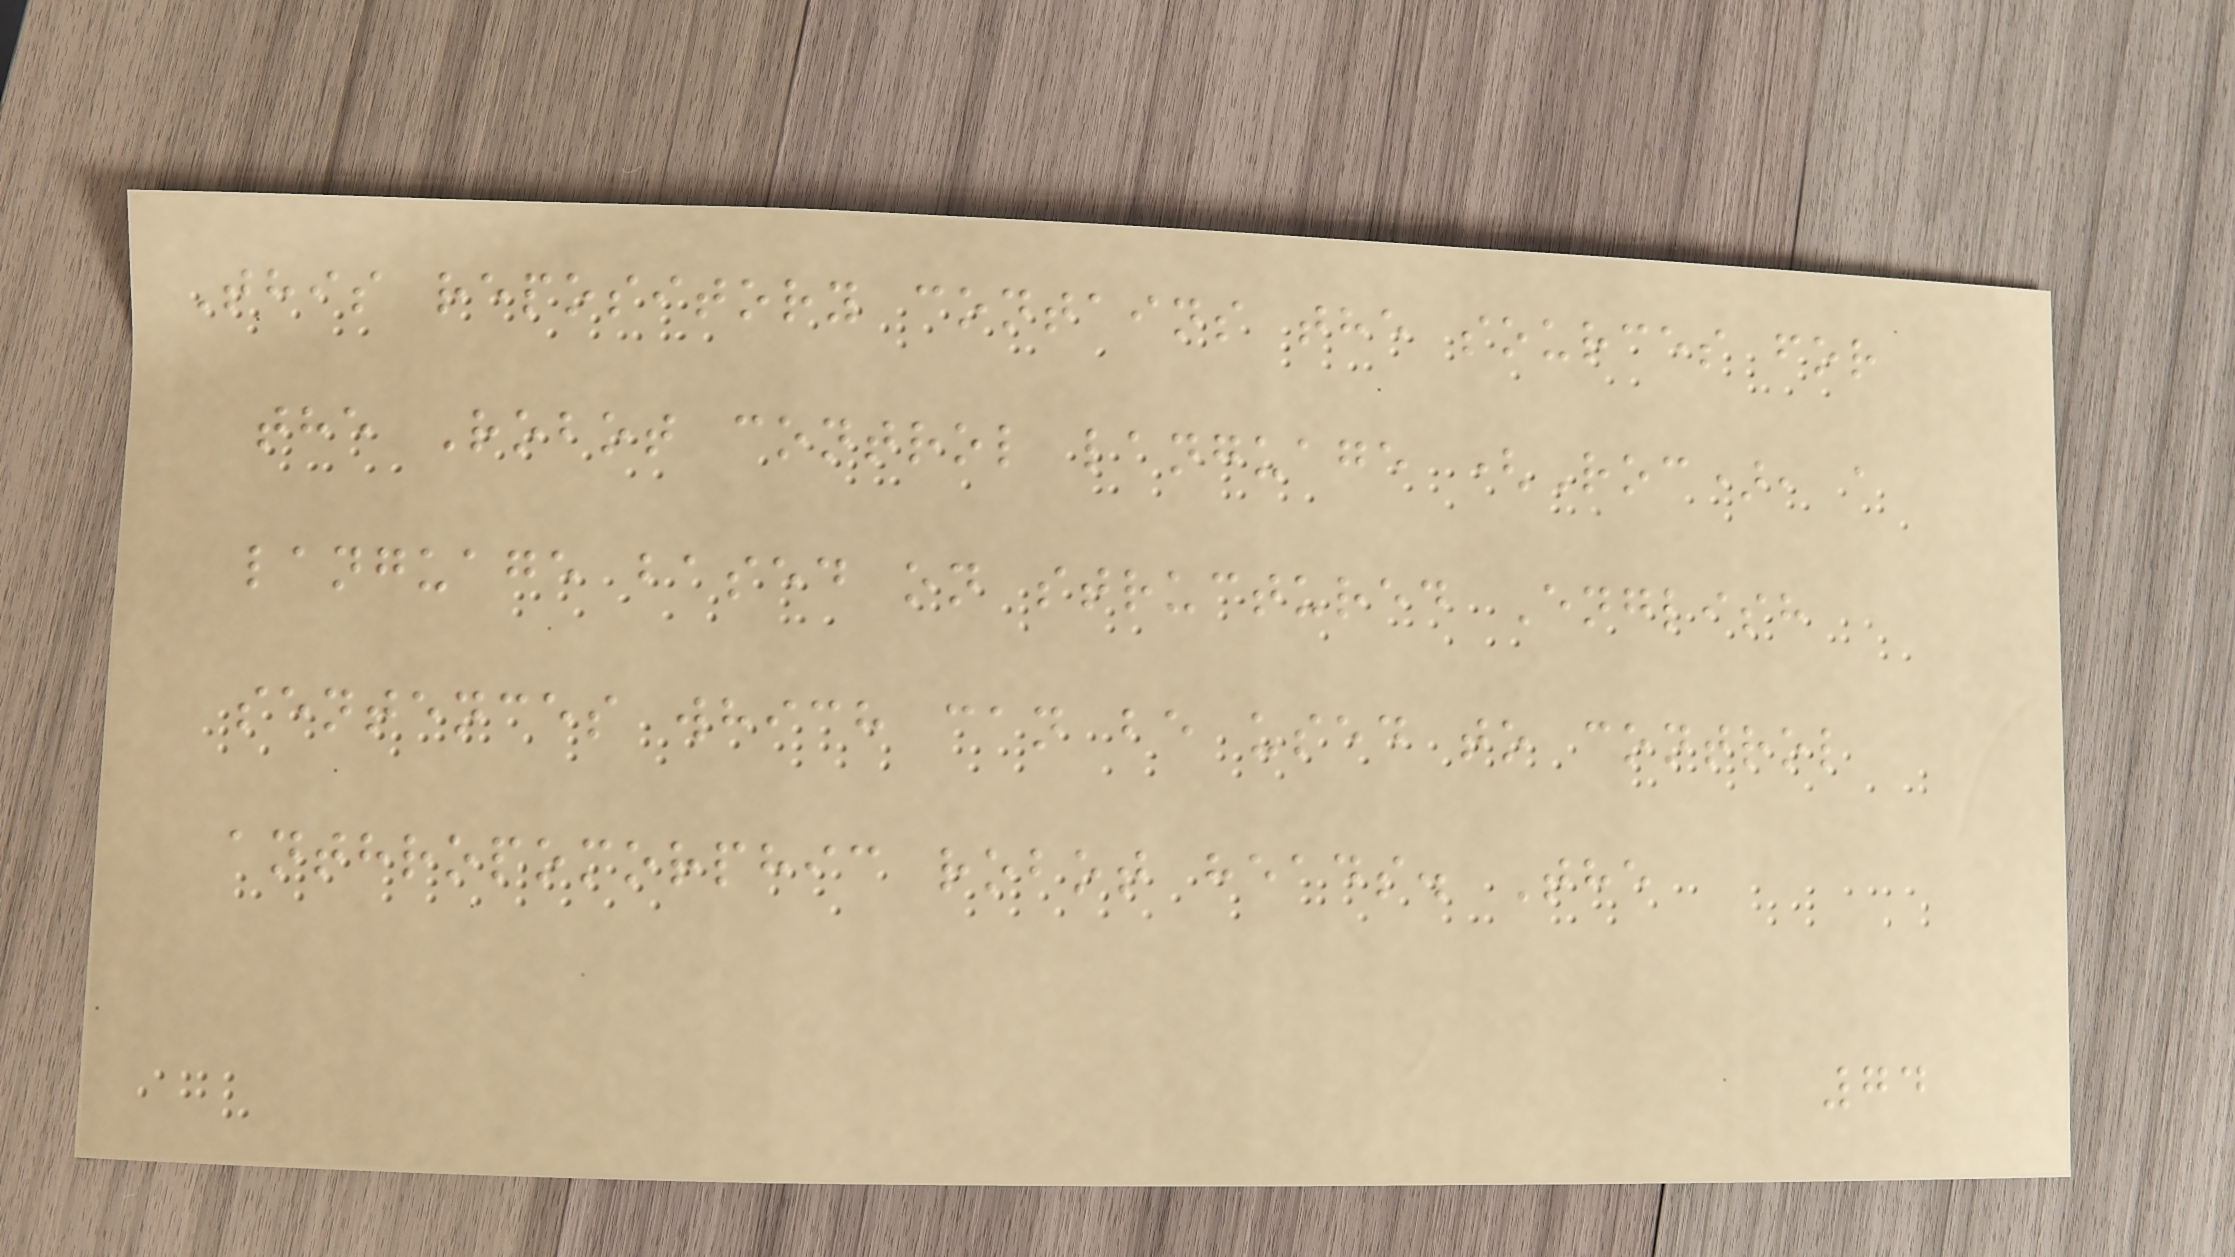This repository contains the sources for
the Robot control language (Roc), a
language based on structured English
sentences which can be used to control
anthropomorphic robot heads. The
74
